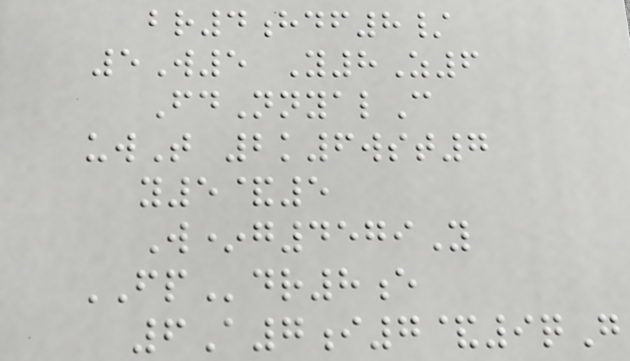br4hdf8/
5W5 Y8Z6
FdNnyalC
uwT 2k6wst7
y5&5
W*g4579Y
FPdr8e
6A7i7&9qG
